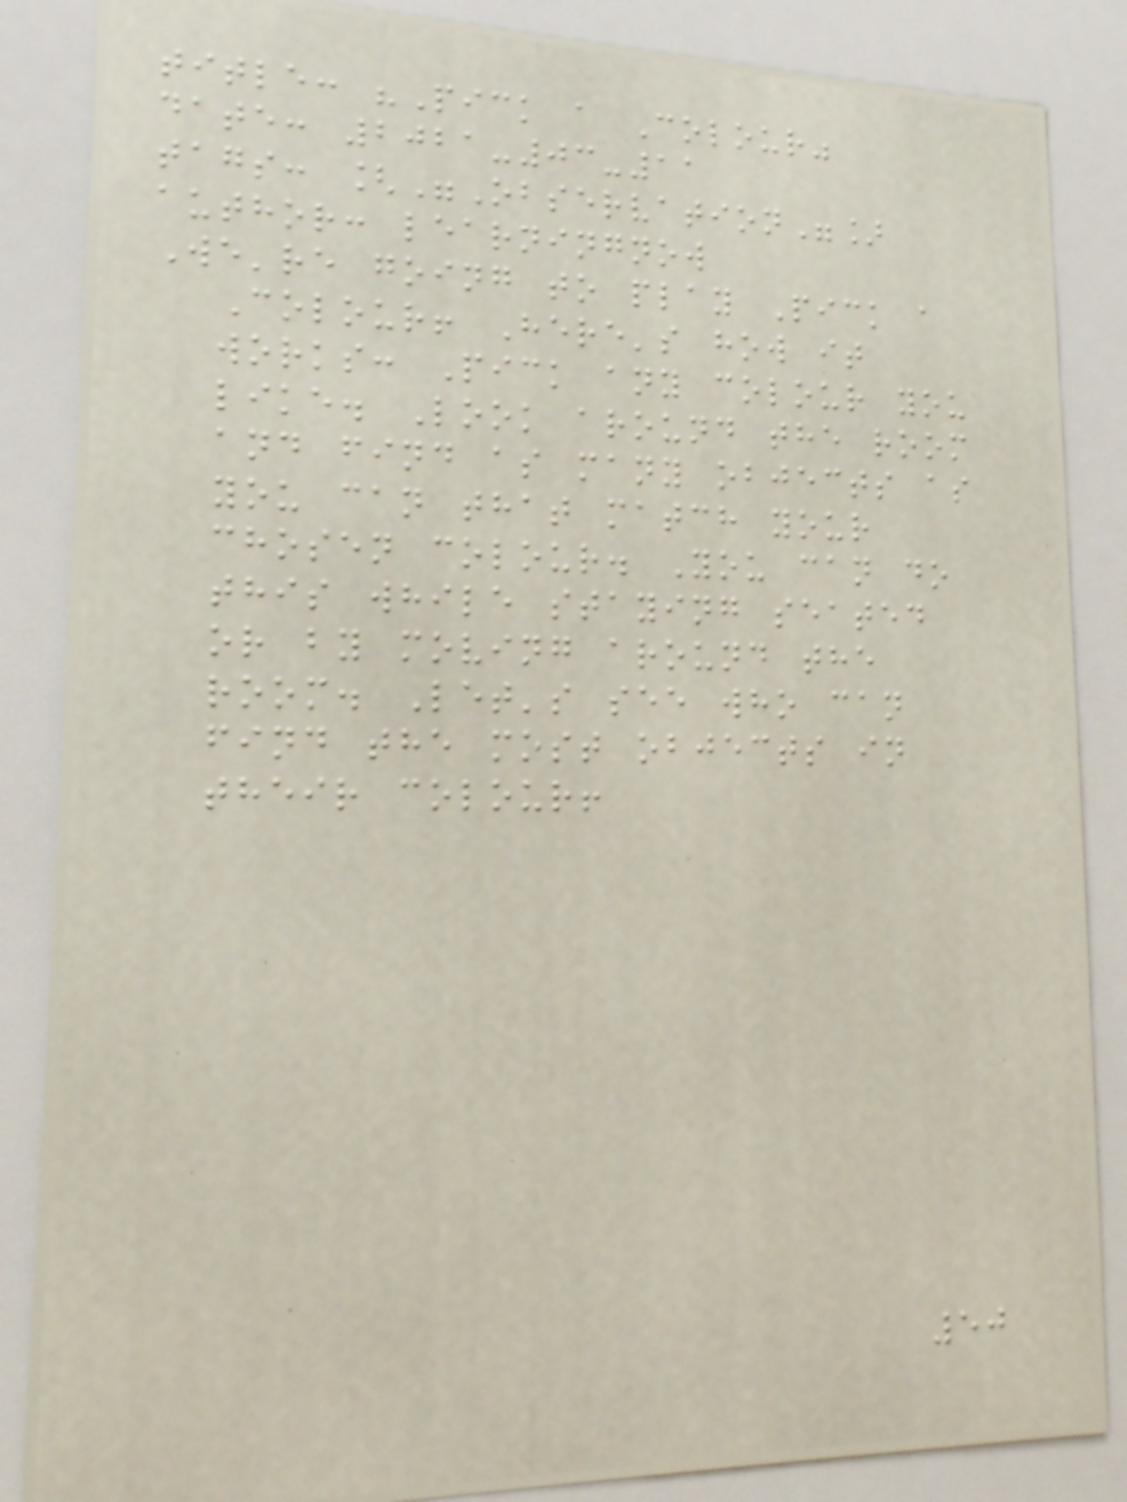title: "Pick a Colour"
date: 2021-03-11
tags: ["Observation"]
author: learningnow
We're going to play Pick a
Colour! Here's how it
works: Pick any colour you
like. Look around the room
and find as many objects as
you can that match your
chosen colour. You can do
this while staying seated
or by moving around the
room. Let's see who can
find the most objects in
their colour!
50
